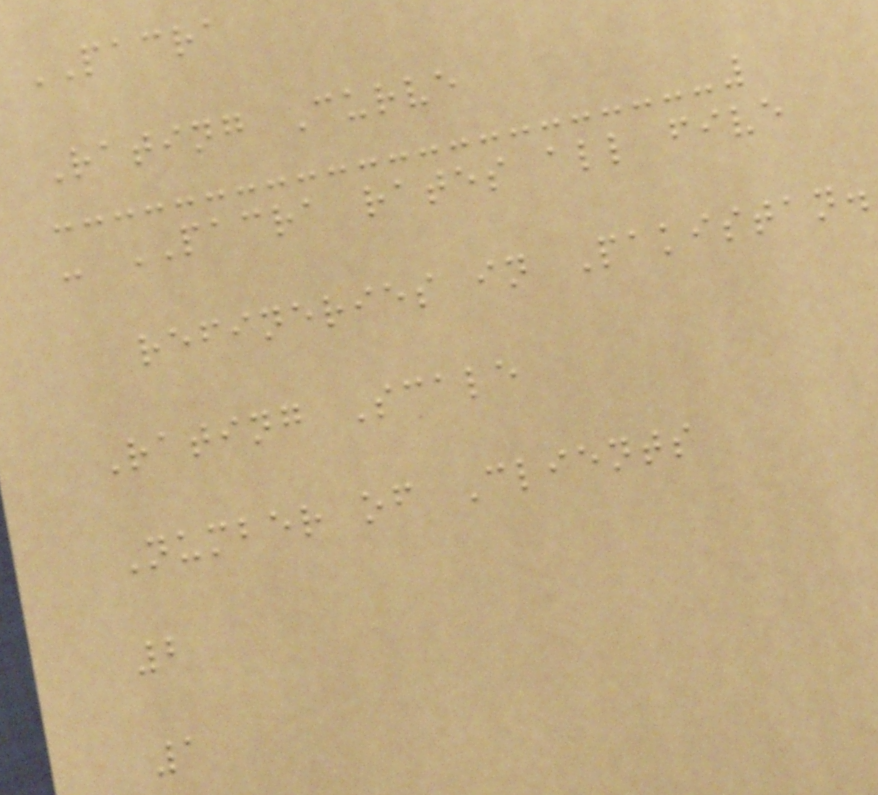PACRA
Rating Curve
- PACRA rates all five
refineries in Pakistan.
Rating Scale
Number of Clients
2
1
